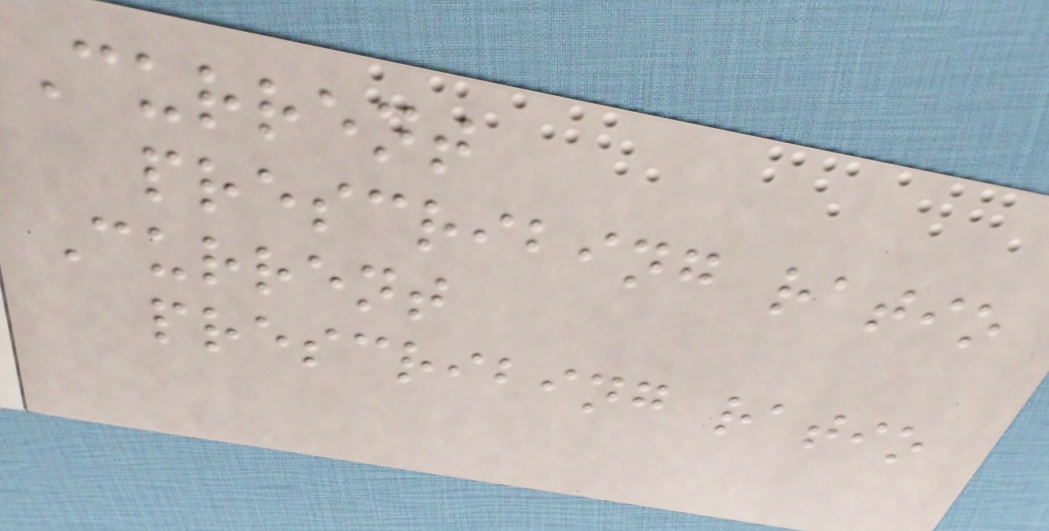Current
prescribing ratio
Current
prescribing ratio
